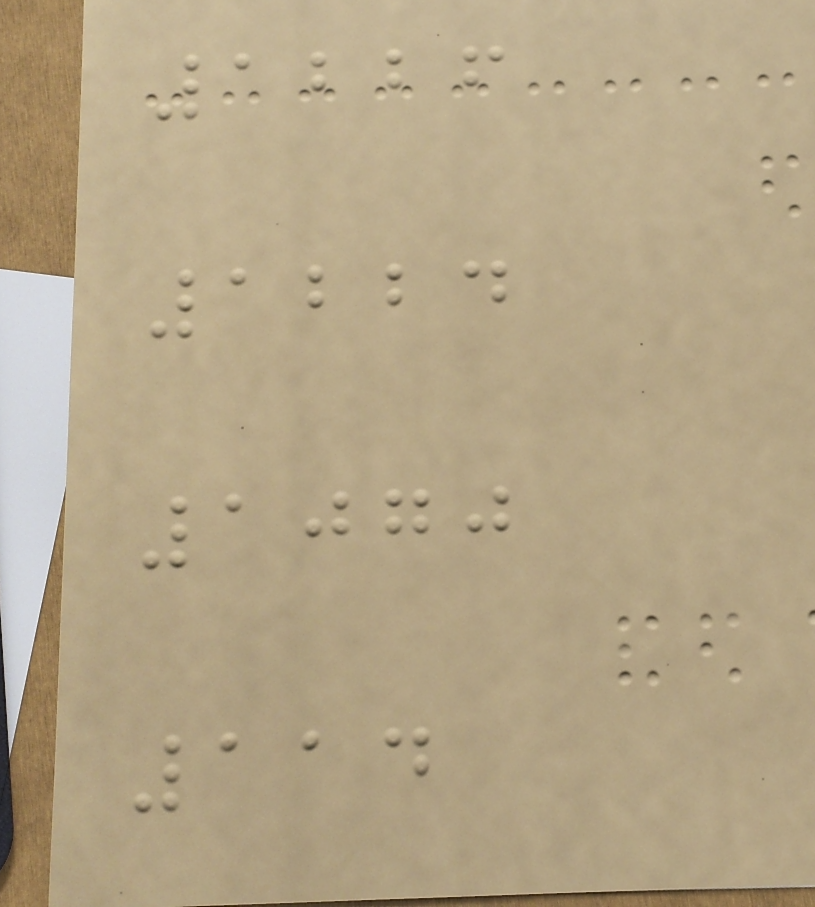1226
1224
1070
114
